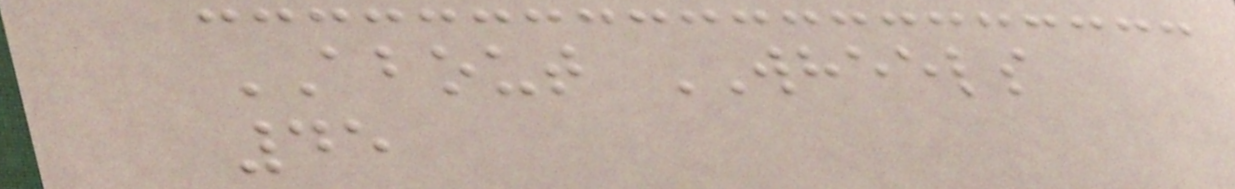ABOUT WHEELS
45
